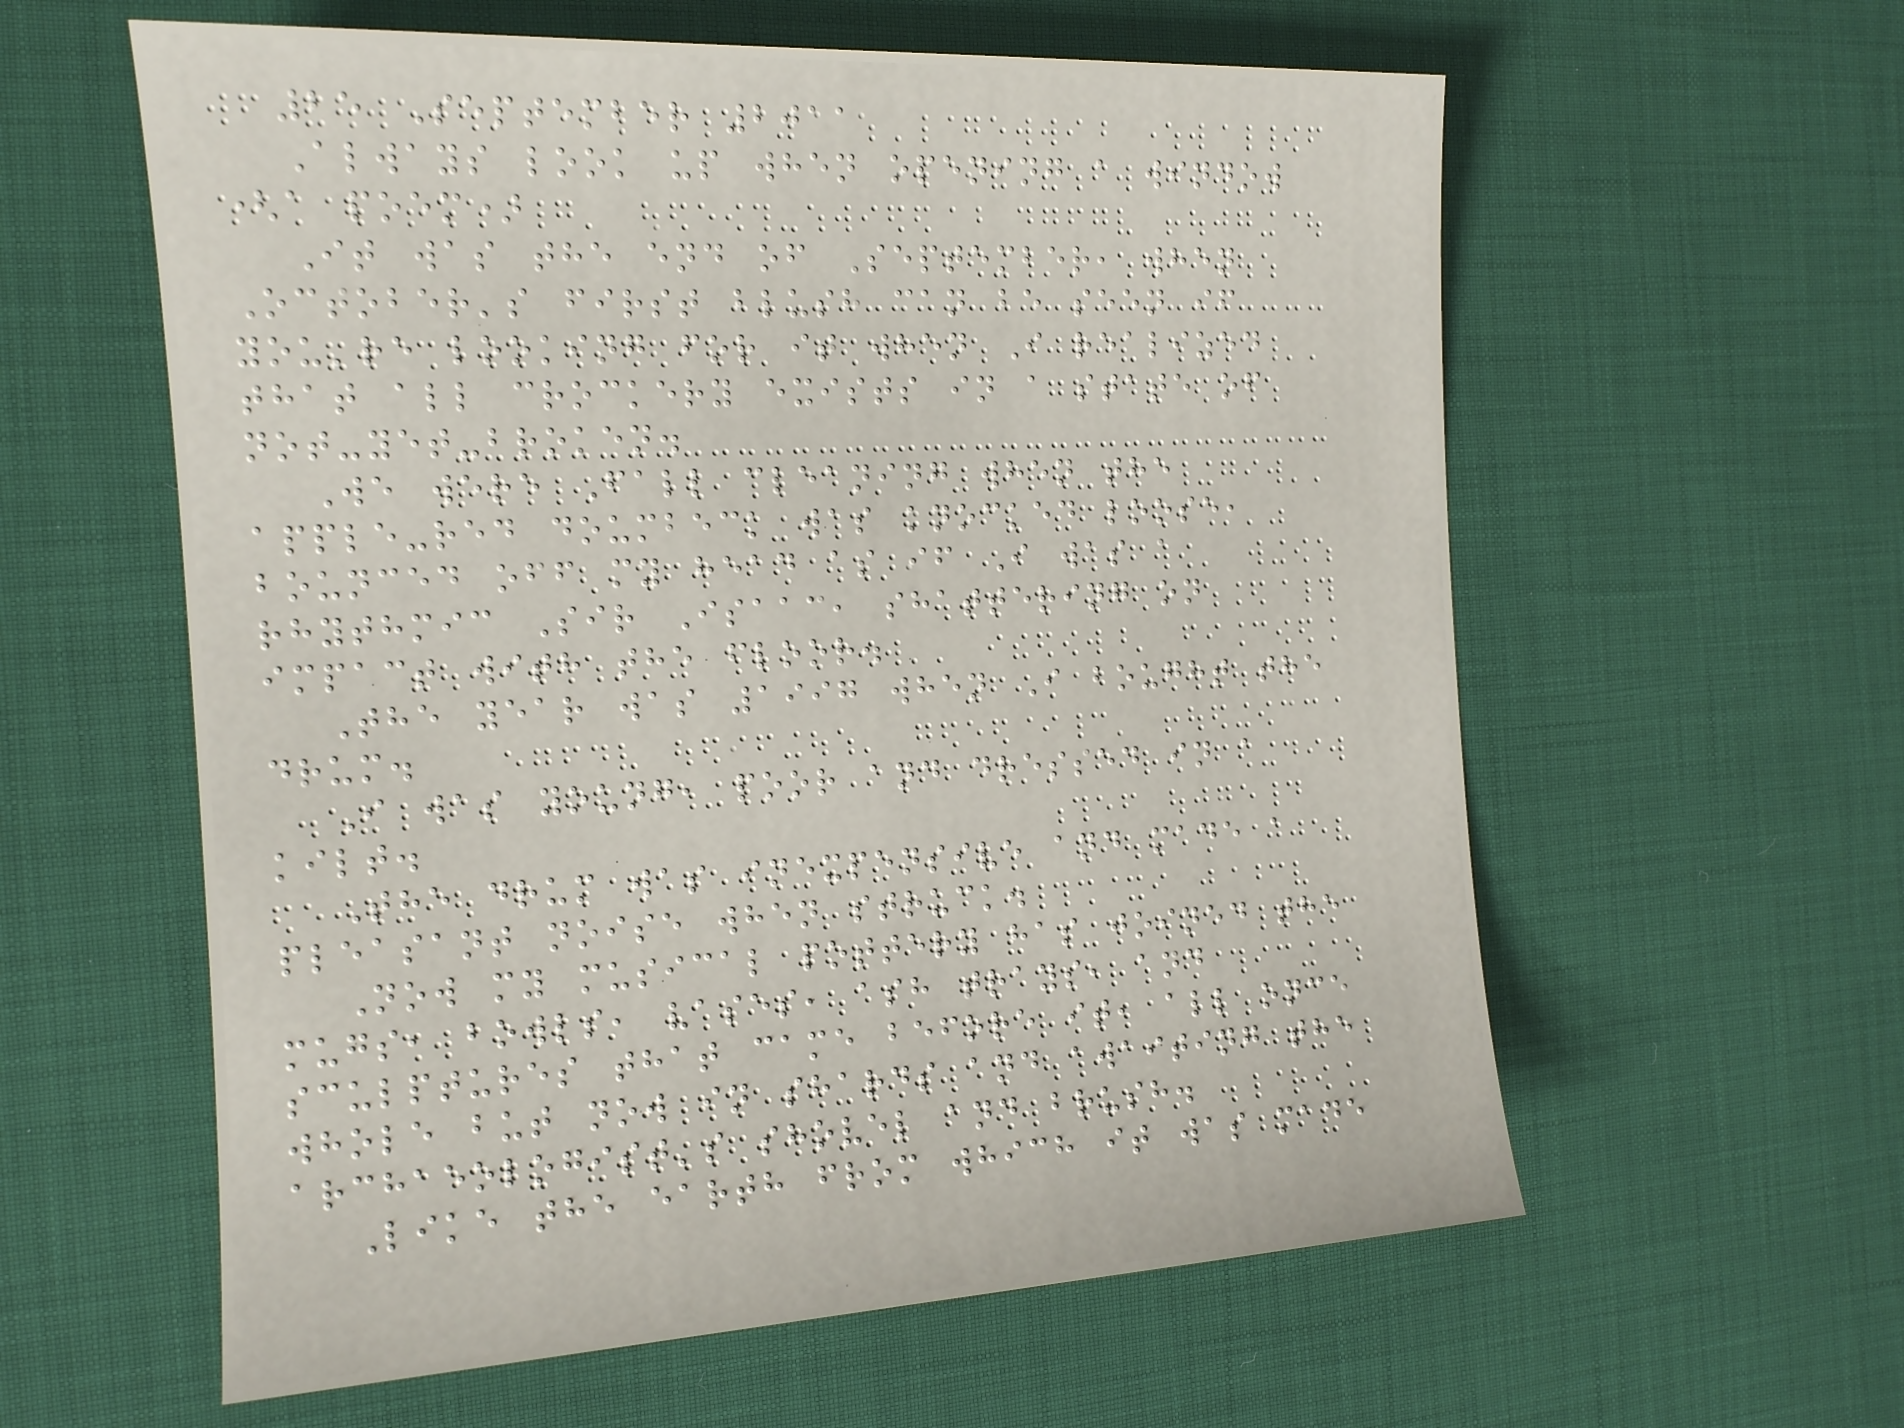25 September 2011
Always look up when opening a window
(a poem)
It was the end of September, when
October's first blush can be seen if
you're looking for it when I realized
that all crockery exists in a state of
not-yet-broken.
We were Fall cleaning when the
apple-red doumbeck was knocked loose,
bounced off my head as if I was a
rhythmic Sir Isaac, shattering on
impact with the floor.
The year was 1997 when I bought the
drum.
I was young, poor and dressed in a
kilt.
The drum was inexpensive and made a
pleasant noise when struck.
Now my musical pottery has joined the
mugs, bowls, vases, ash trays, and
sculptures that came before it, all once
whole but now in shards and awaiting the
archaeologist's shovel and brush.
Like the earth from which it was made
